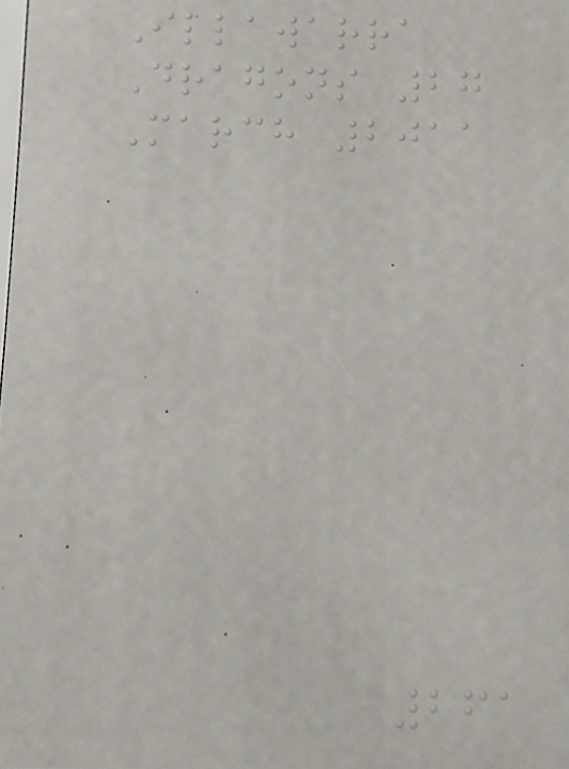Illawarra
Dragons 27
March 2011
261
